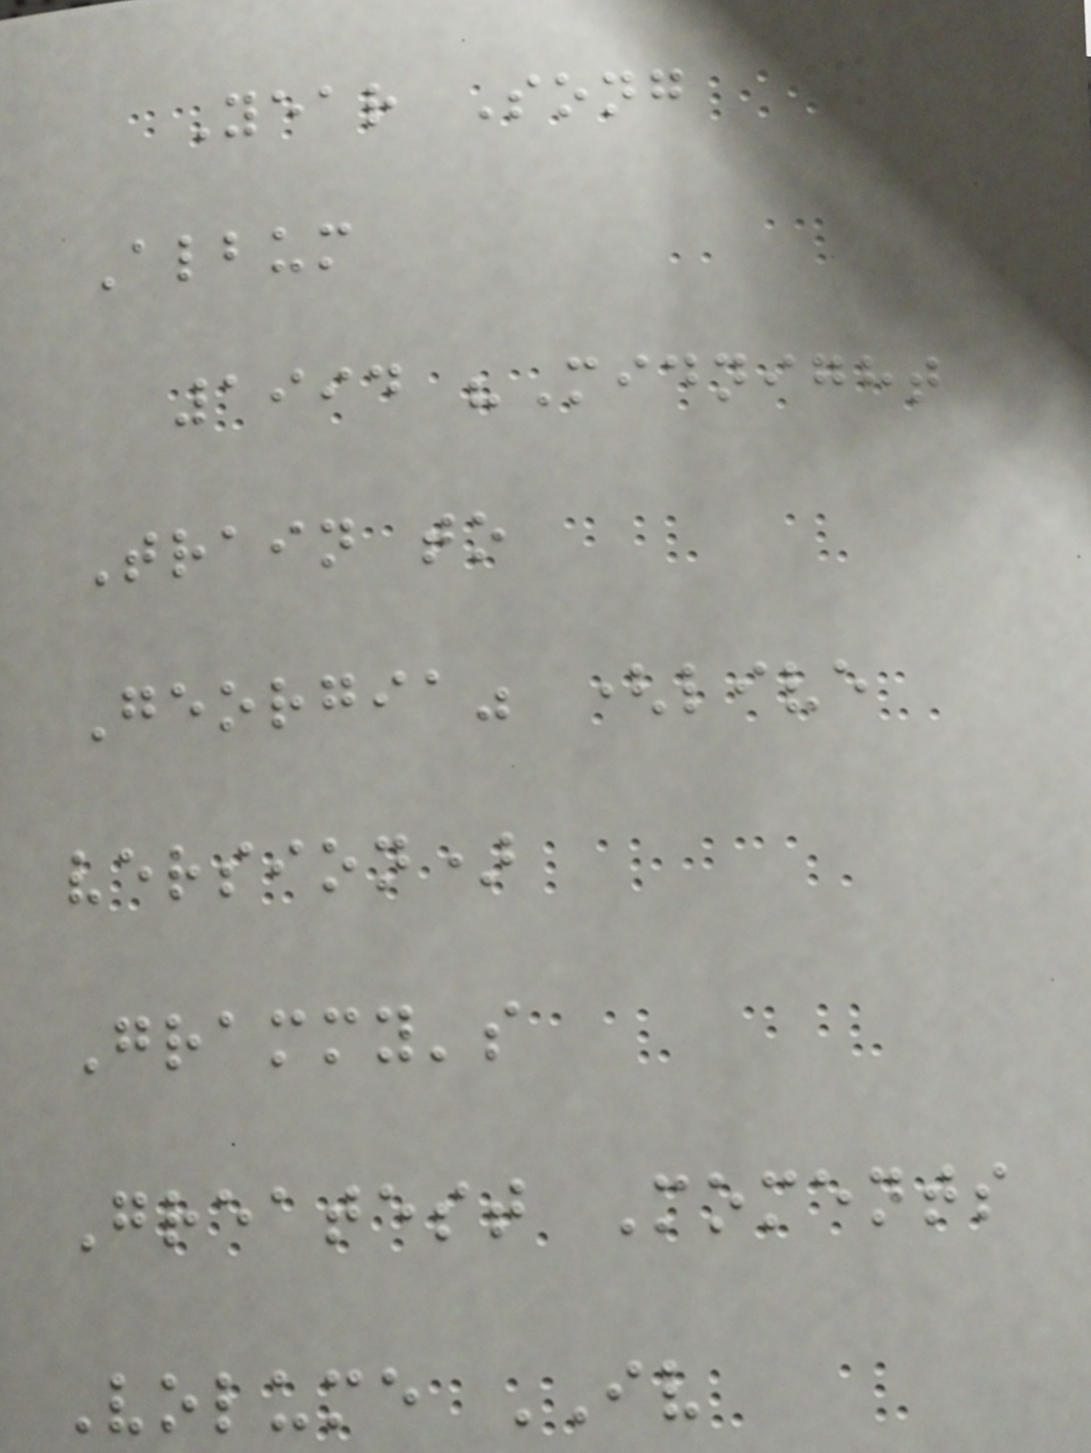Year Song
Album
1994 "Midnight
Train to
Georgia" (live
version)
Grammy's
Greatest Moments
Volume IV
